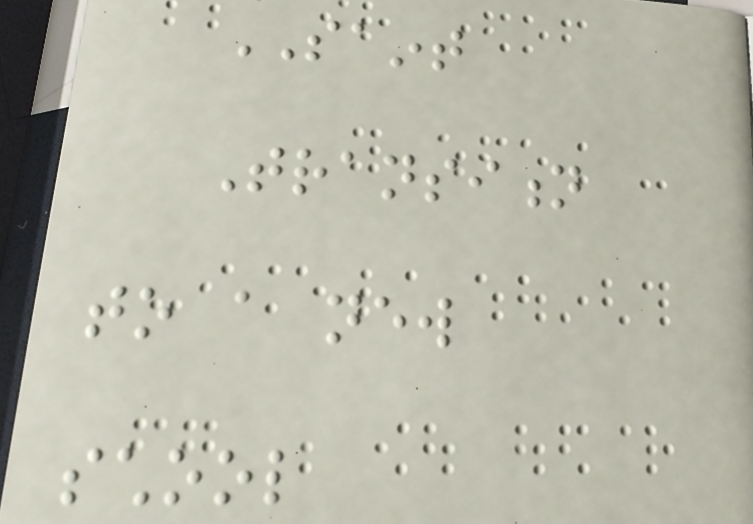SAINT
Transition
to a new
school
